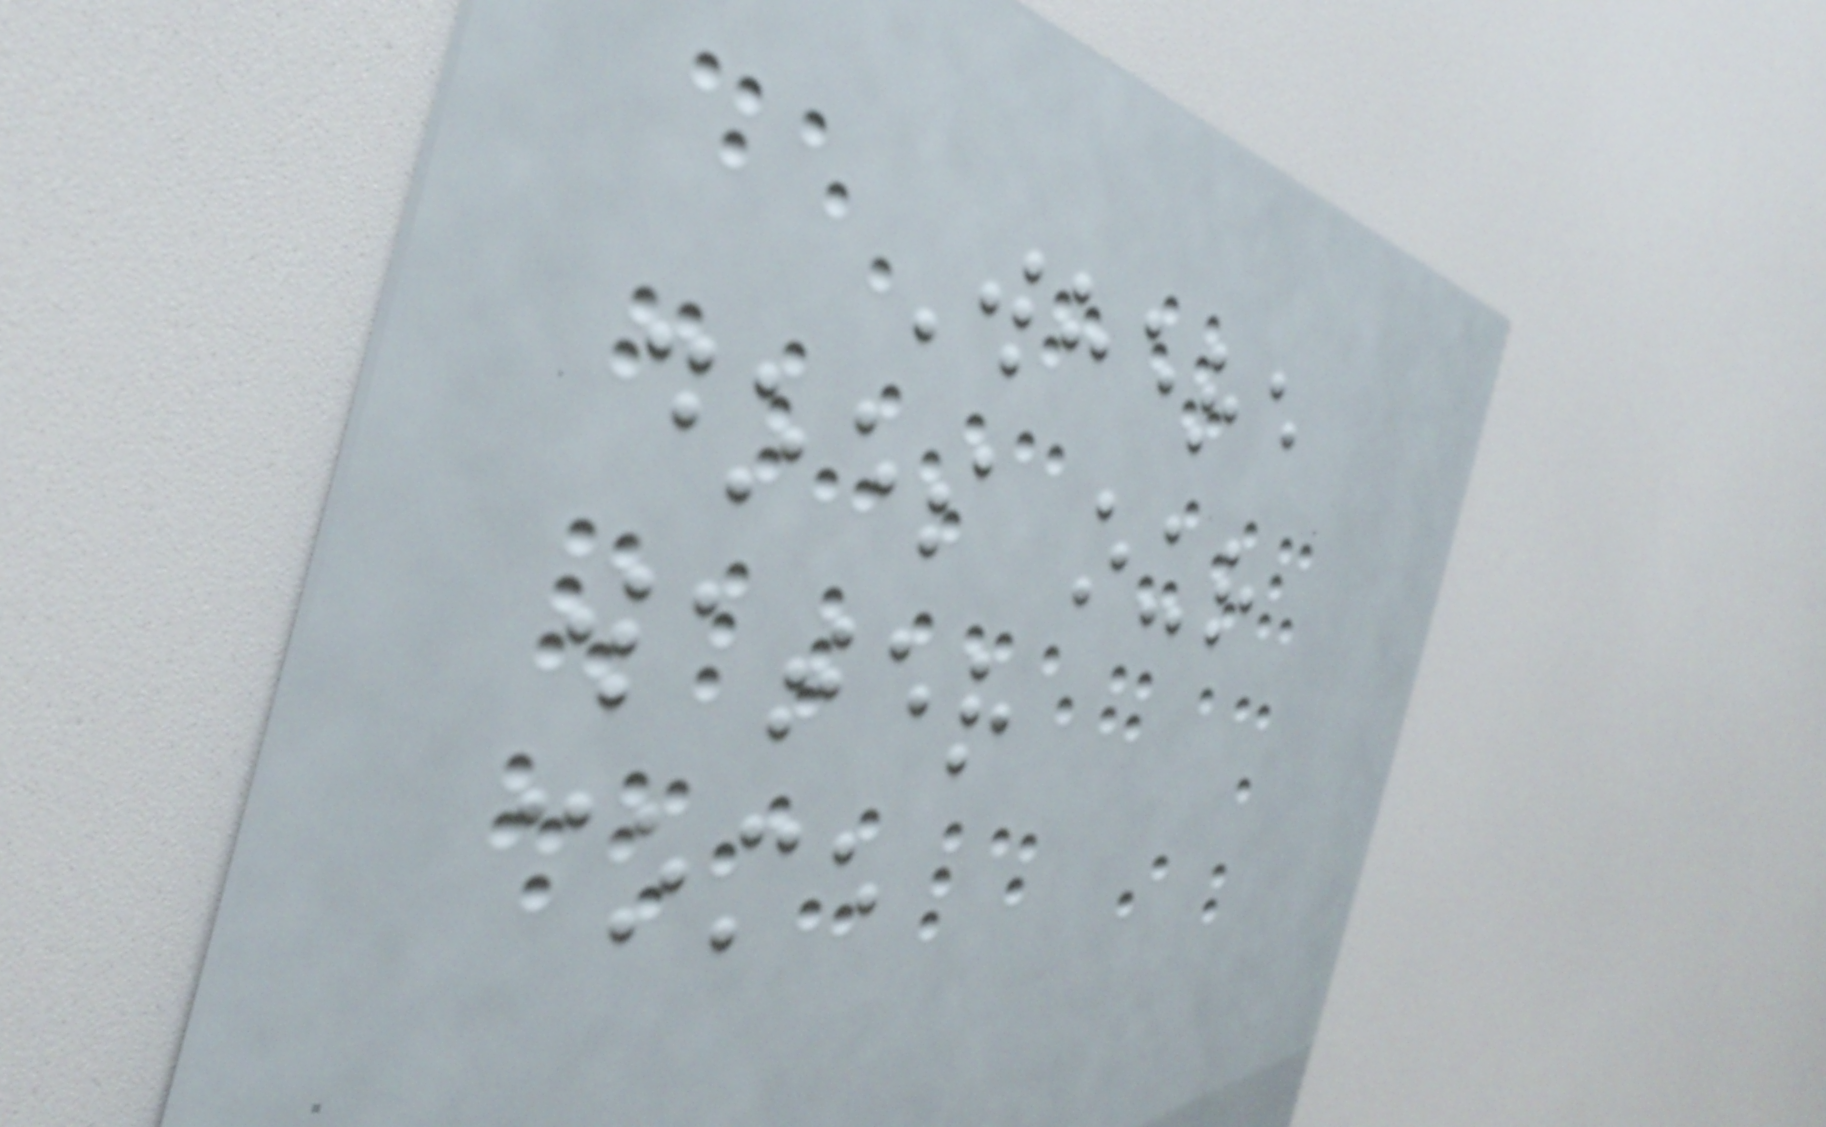Where
does our
water
come
